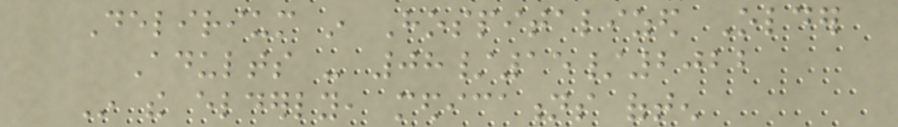Delirium in Hospitalized Older
Adults - 08/15/2022
In the elderly, medications often
